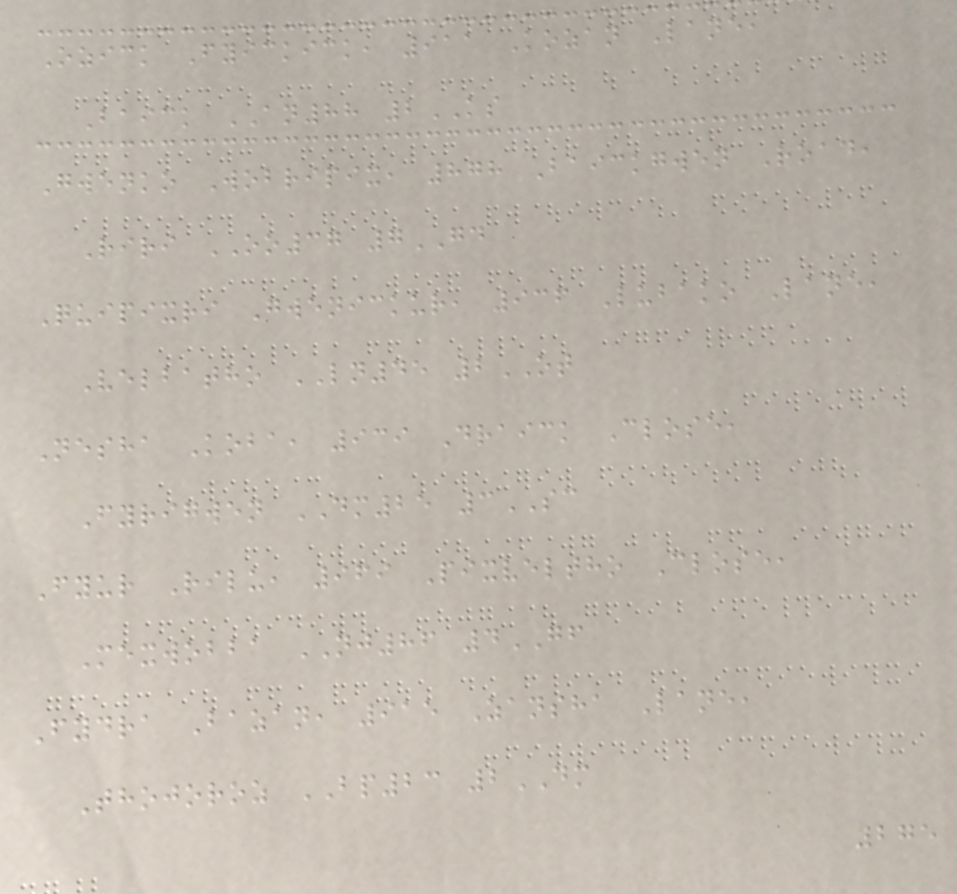Ozick Fyickick, 911 Kozan Lane,
Baick AN88 2KS
Gwenko Wobripix, 878 Baickgwen Road,
Riri OO37 7GD
Quipixri Gwenickur, 936 Lubako Lane,
Velbatho LN45 2OT
Nesha Koba, 939 Draick Close,
Fyrigwen DM25 3SC
Fyur Rilu, 969 Pixveltho Close,
Mexwobba NJ86 4GF
Fydra Bazan, 915 Zansha Lane,
Thojoroz BP23 2DM
275
